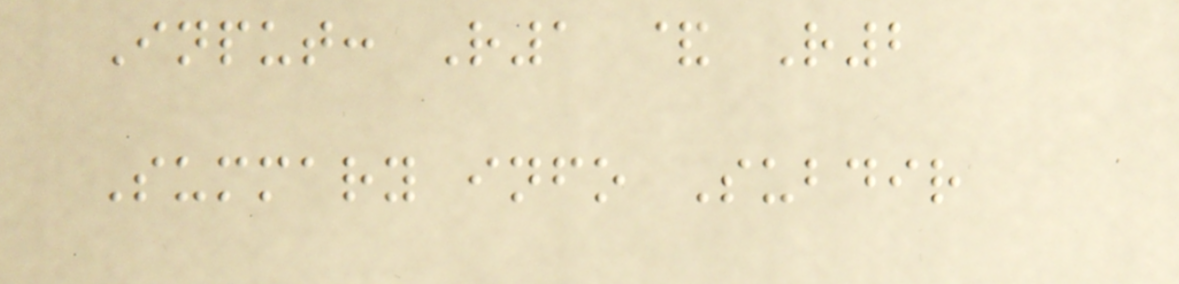Input: R1 & R2
Summary info Subdir
